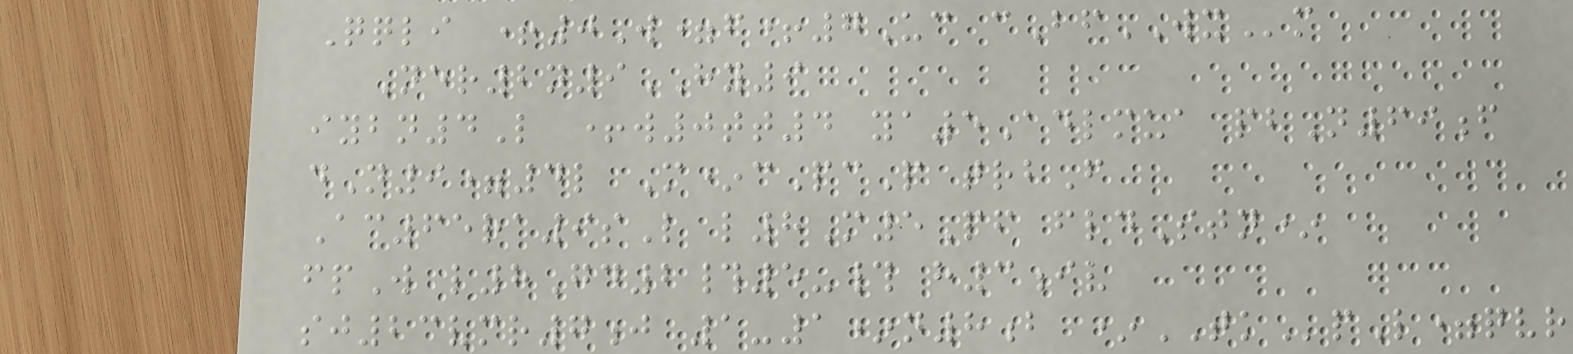Qqli +0W=f+7Uc cBfWXm
Ner2n9HY9
iybn4L +w0tt4 ya5Adlmua pbN69f
dN9=4l M*cPcP trbF
Ac65ra9sL l8M5Pf fldStn*
fpW l8Gd2#5-# h3iv
sj23vmr7j 1-1*n8b *TKpL=qvr
